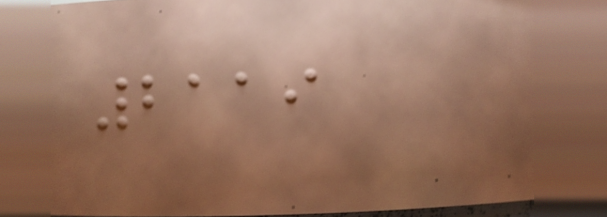2119
